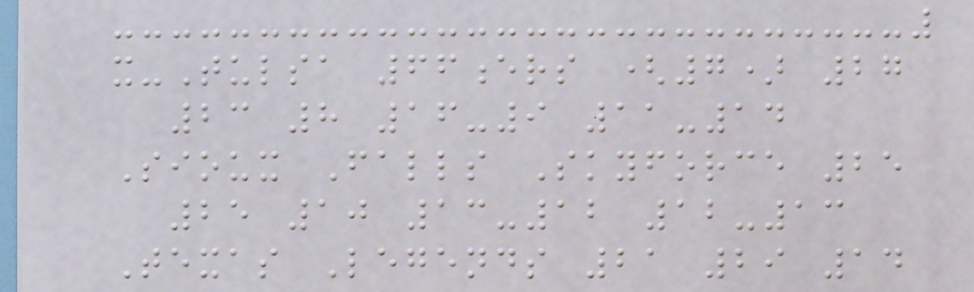x-Tulsa 66ers (7) 27
23 8 16-9 11-14
Sioux Falls Skyforce 25
25 10 13-12 12-13
Texas Legends 21 29 14
